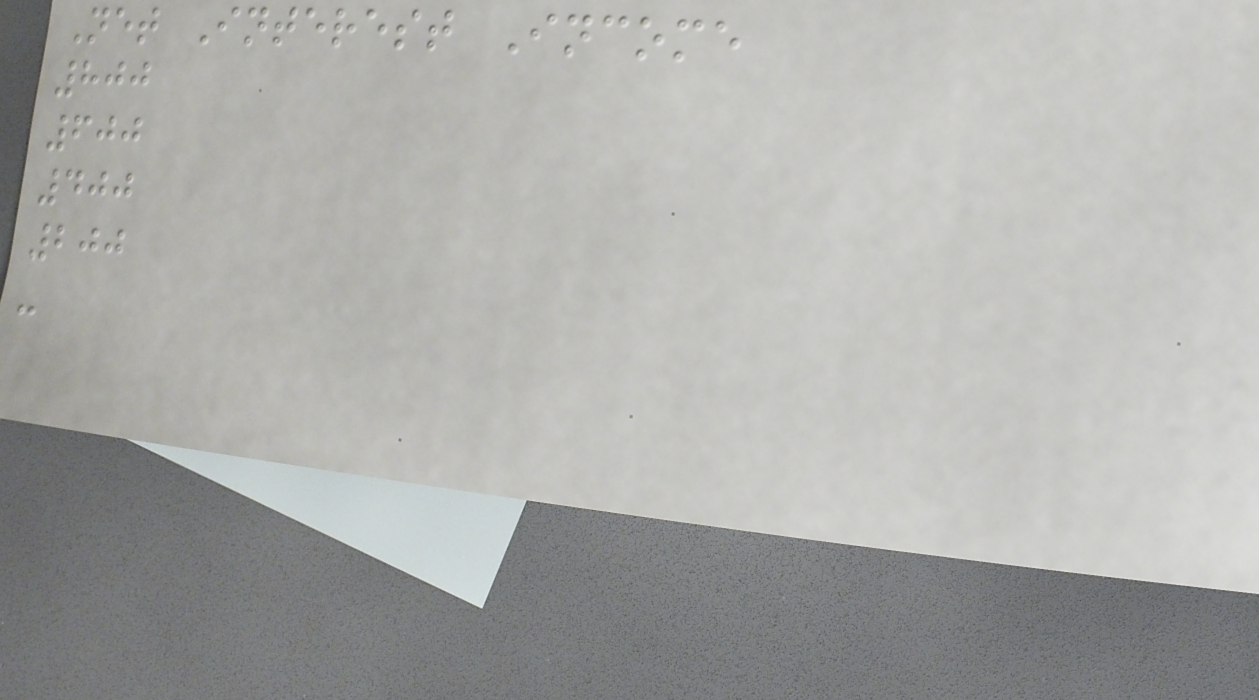Net Interest Income
800
600
400
200
-
